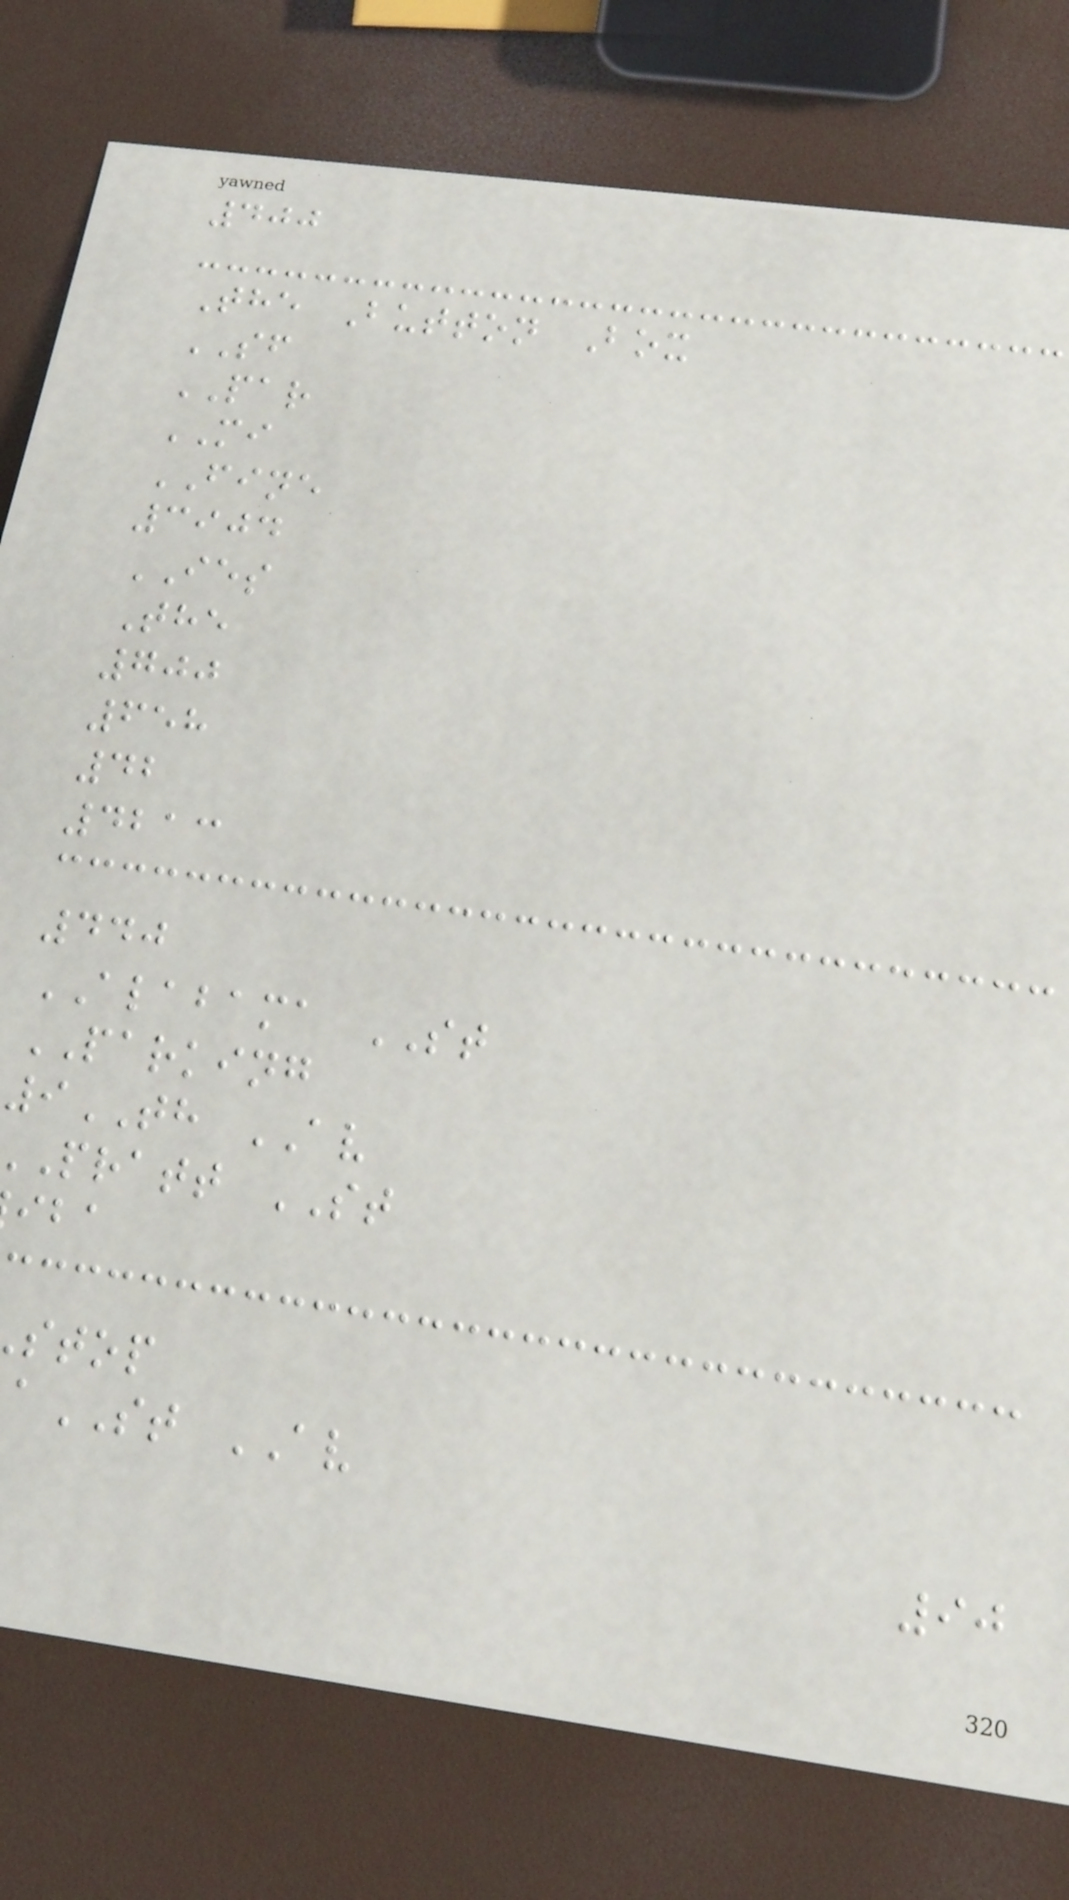400
The Button Box
SF
PAR
MI
FINE
3904
IES
The
700
658
42
4213
440
ALABAMA ST
PARKING
9TH AV
pratt ST
stop
ST AV
90
